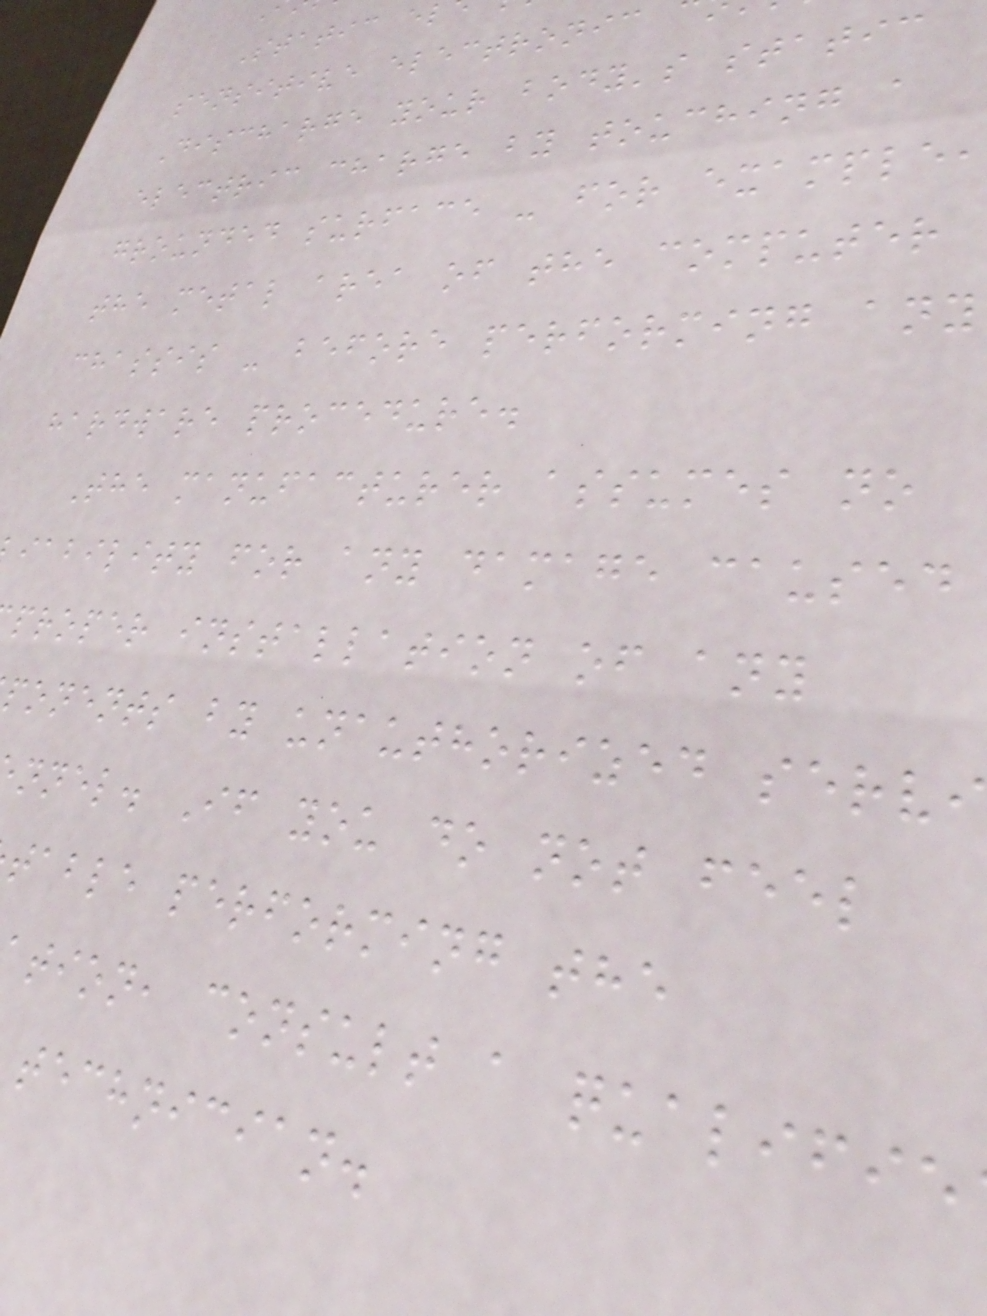Static el
sensitive electronic
Discharge your body's static
electric charge by touching a
grounded surface - for example
the metal area of the computer
chassis - before performing any
hardware procedure.
The manufacturer assumes no
iability for any damage caused
proper installation of any
ponents by unauthorized servi
nnel. If you do not feel
table performing the
tion, consult a qualifie
technician.
